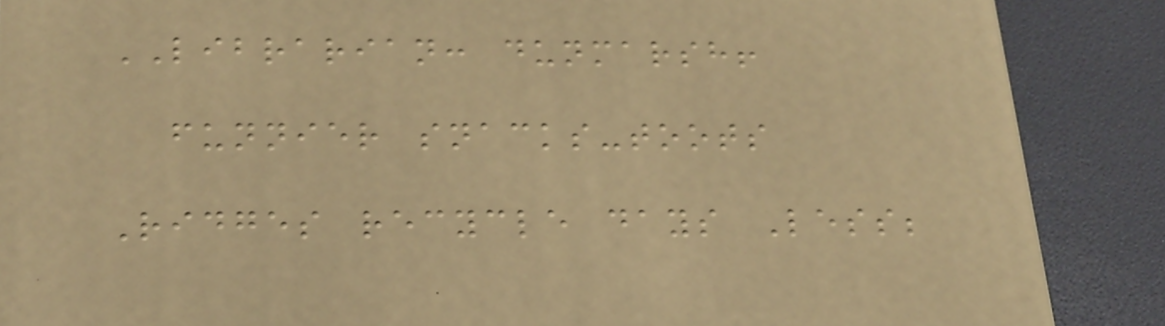LIBRARIAN: dunmarsh!
funnier snacks-toots
Ridges recycle days Less;
